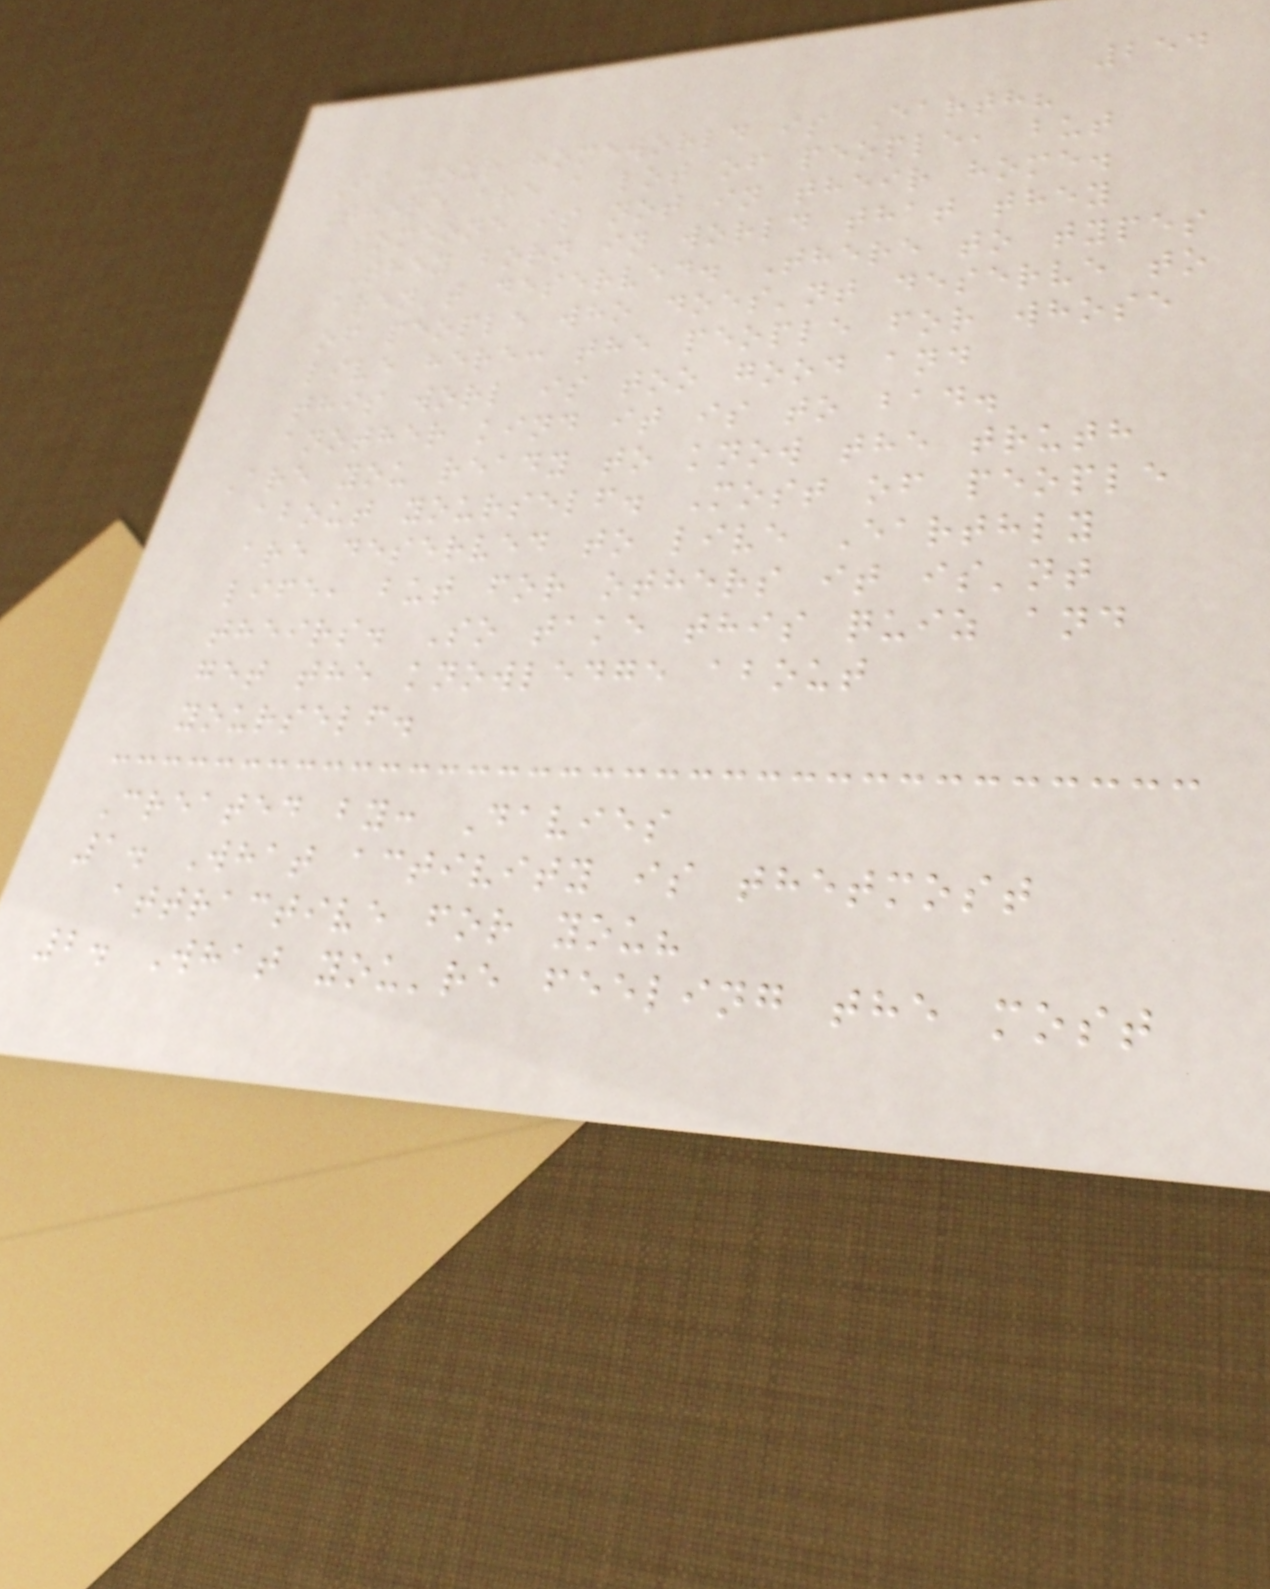254
Is your homeworld is Earth?
There are a lot of people, but
someone is not in their home.
They born in world that they
aren't deserved. There to types
of people who does'nt deserve to
live here: the people for whose
this worl is too good and
another kind it is to bad.
Are you ready to know the truth
about yourself. Most of people
are deserved to live Earthly
life, but for others it is'nt
theirs. So take this quiz and
get the knowledge about
yourself.
Created by: Davies
1. What activity is thetmost
attractive for you?
2. What you're feeling the most
